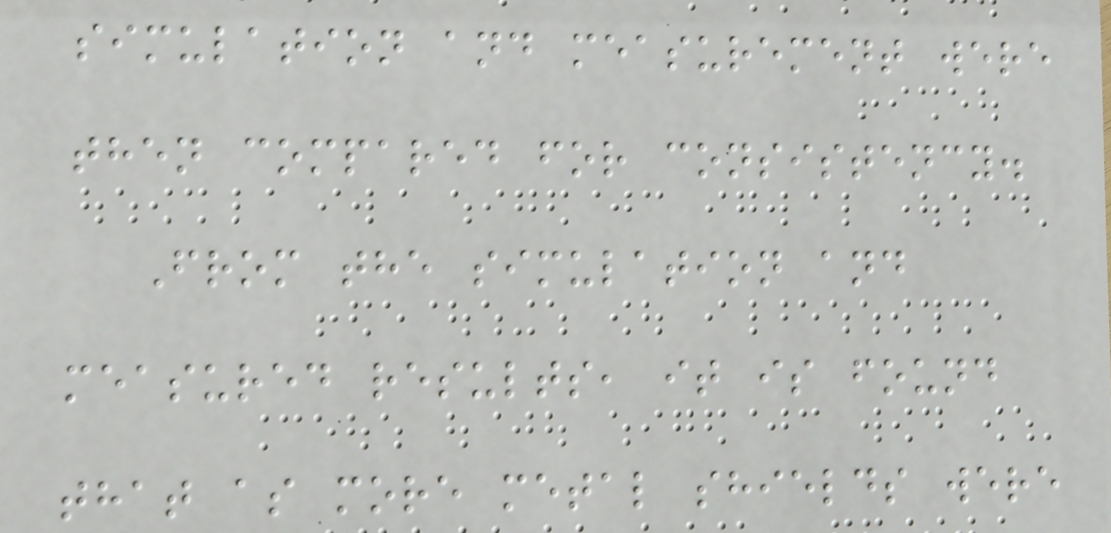simulation and measurement were
then compared for consistency.
From the simulation and
measured results, it is found
that as more metal shields were
